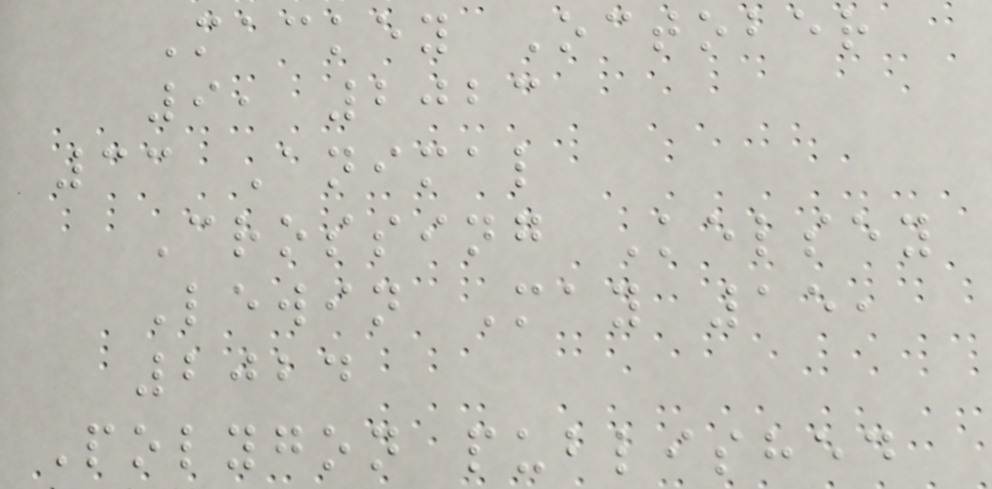Mackey October
9, 2023
33 Animal
Crossing Kelsey
Lewin May 15,
2024
Polygon published
